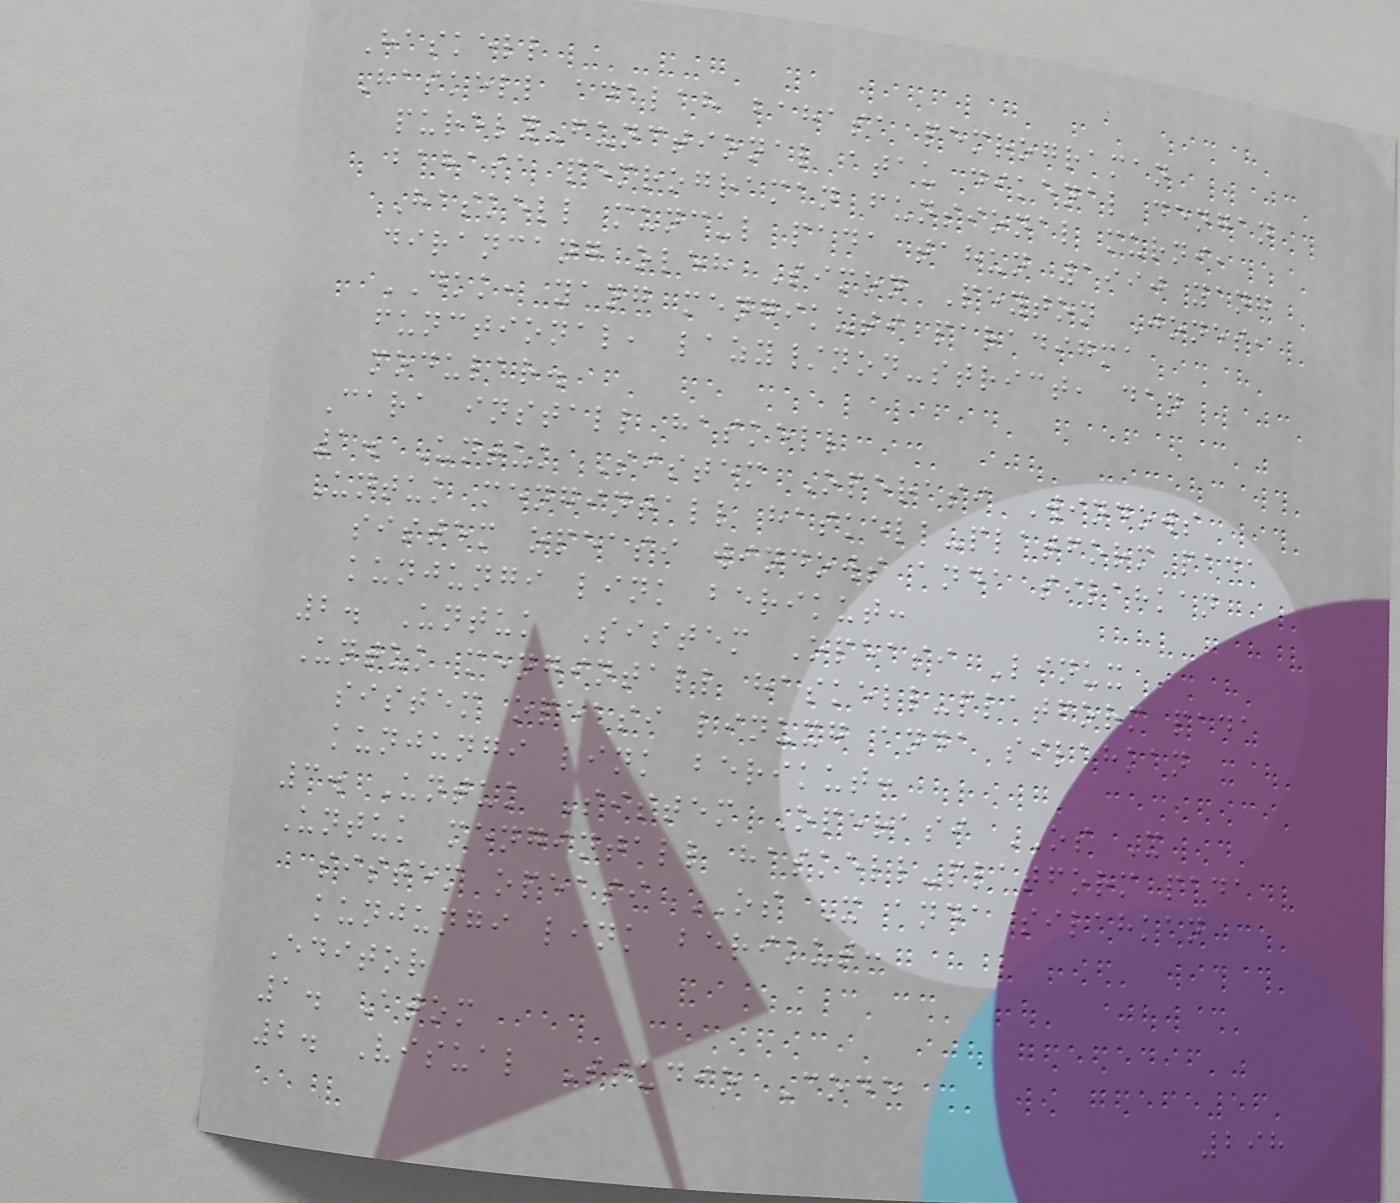Haskell
Haskell adalah bahasa pemrograman
purely-functional atau dikenal dengan
bahasa pemrograman funsional murni,
Haskell muncul pada tahun 1990 yang
dirancang oleh Simon Peyton Jones,
DKK, yang mengikuti paradigma
functional, lazy/non-strict, dan
modular.
Cara install haskell
1. Untuk Sistem Operasi Windows
Untuk mengintall haskell-platform pada
sistem opeasi windows anda silahkan
kunjungi link berikut:
2. Untuk Sistem Opeasi Linux
Untuk mengintall haskell-platform pada
sistem opeasi linuxg anda silahkan
kunjungi link berikut:
3. Untuk Sistem Operasi OS X
Untuk mengintall haskell-platform pada
sistem opeasi OS X anda silahkan
kunjungi link berikut:
Editor
1. Atom
2. Visual Studio Code
298
